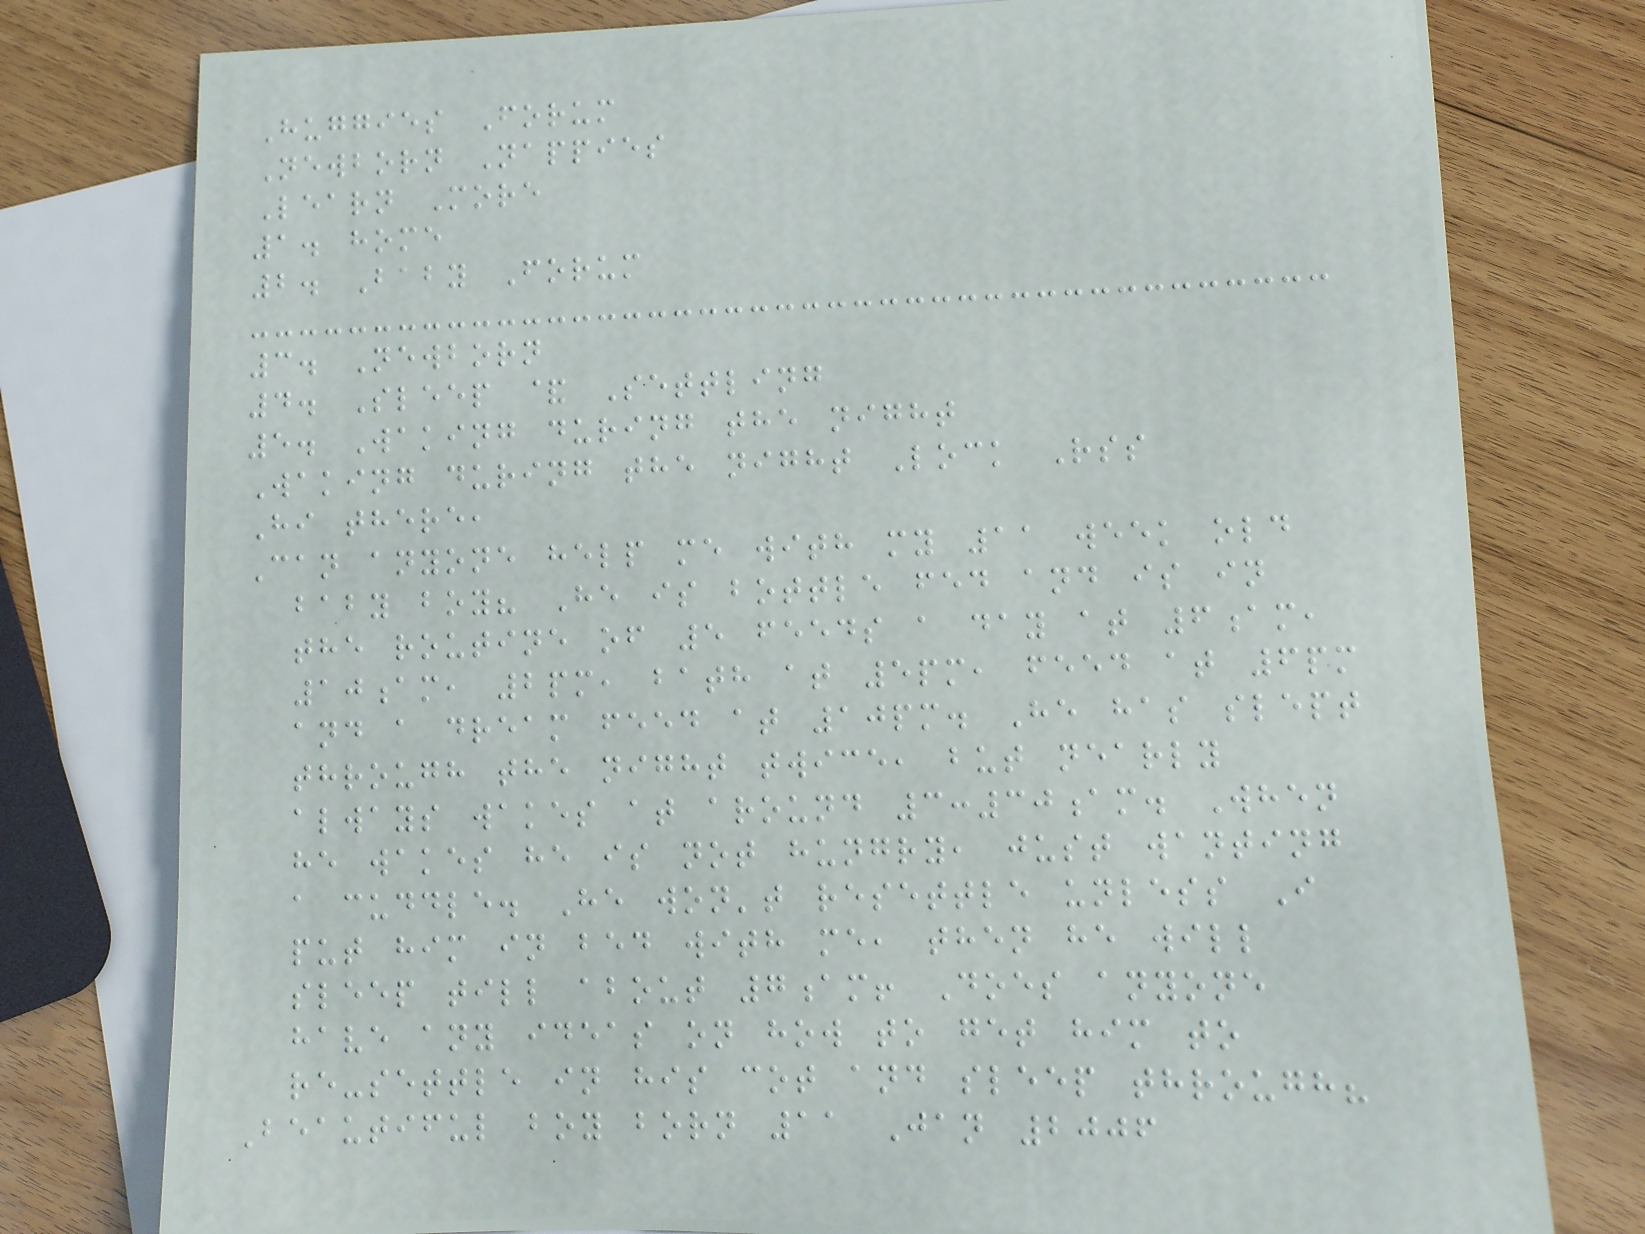Huggies Forum
Newborn Nappies
Learn More
1. home
2. Baby Forum
3. Newborn
4. Sleep & Settling
5. Waking during the night
Waking during the night Lock Rss
Hi there,
Can anyone help me with my 11 week old
baby boy? He is bottle fed and is in
the routine of 5 feeds a day at 6am,
10am, 2pm, bath at 5pm, feed at 6pm
and a dream feed at 10pm. He has slept
through the night twice, but nearly
always wakes at around 3:30am. When
he wakes he is not hungry, just wanting
a cuddle. He won't resettle unless I
put him in bed with me, then he will
sleep till about 7am! Does anyone
have any ideas on how to get him to
re-settle in his cot and sleep through?
Beautiful boy born 11 Jan 2006
